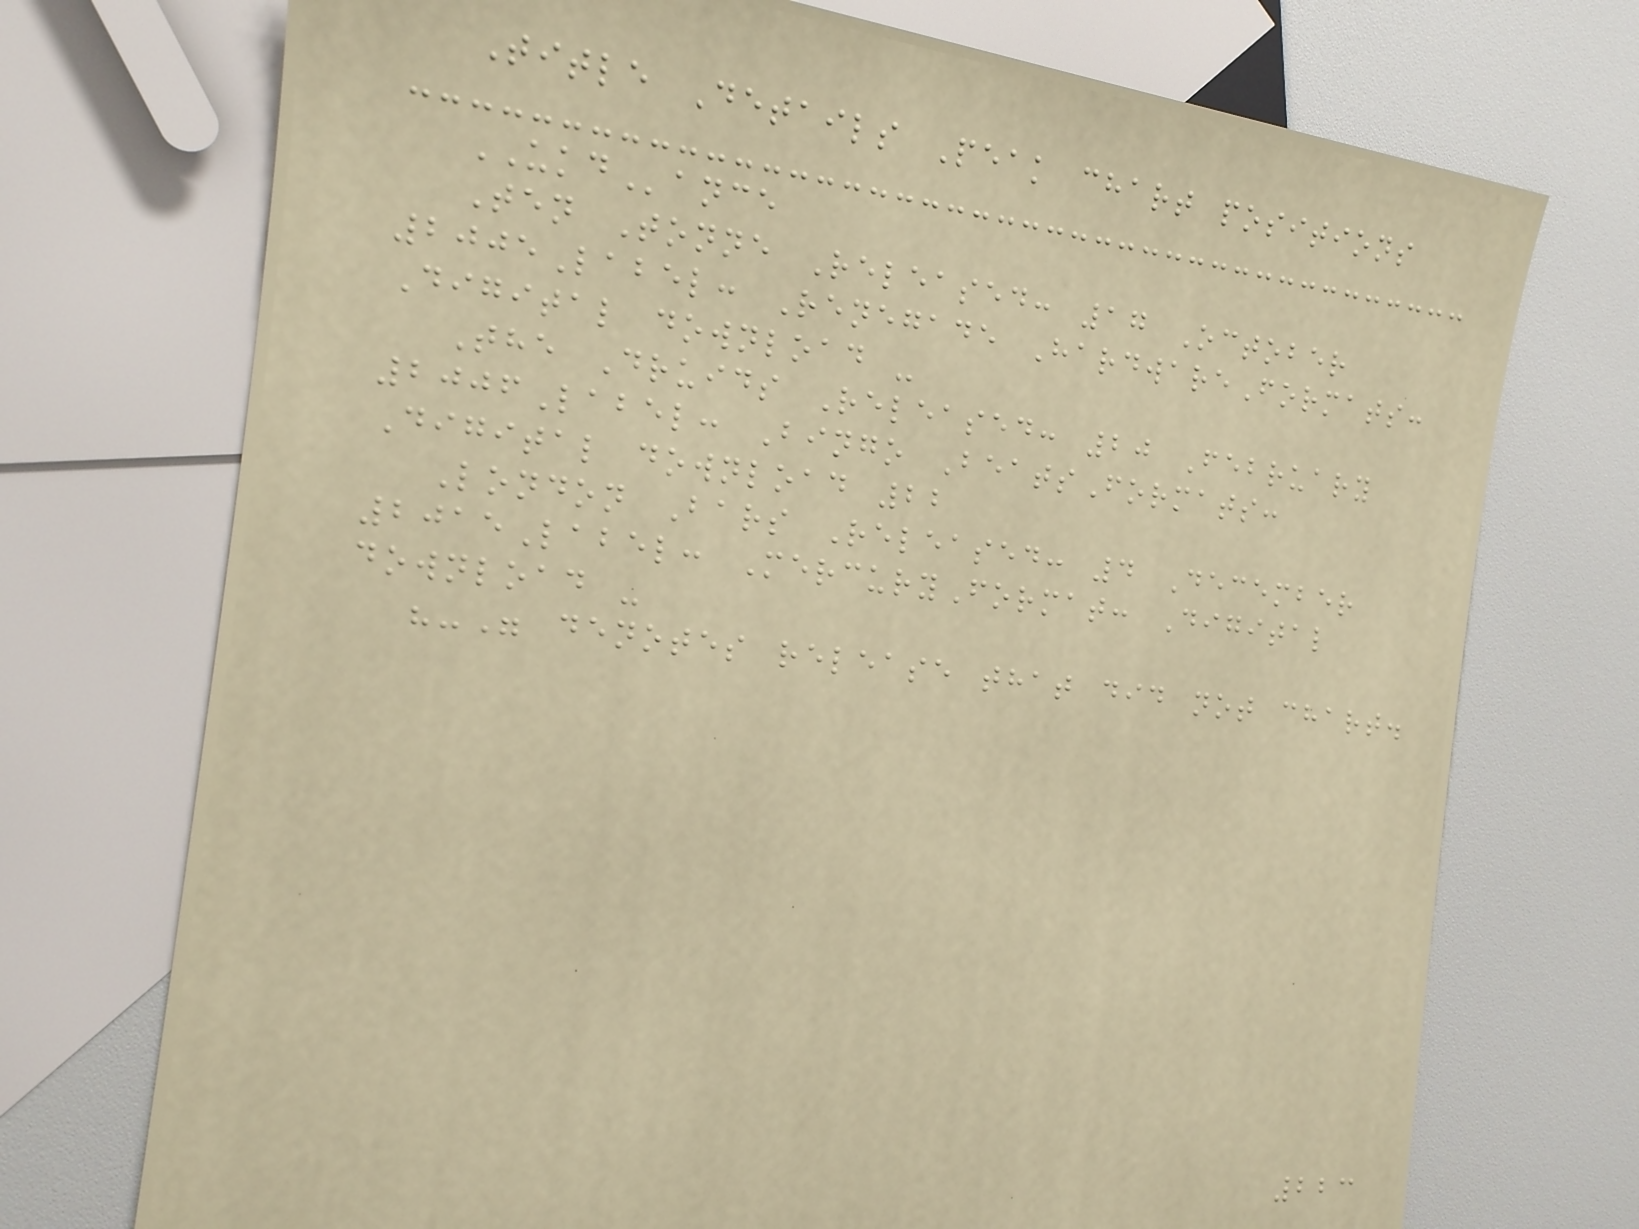Title Details Peak chart positions
UKDance
Ten Tonne Released: 17 October
2005Label: Renegade HardwareFormats:
Digital download -
The Druids Released: 20 February
2006Label: Bingo BeatsFormats:
Digital download 22
London Bars Released: 4 December
2015Label: MercuryFormat: Digital
download -
"-" denotes release that did not chart.
223
